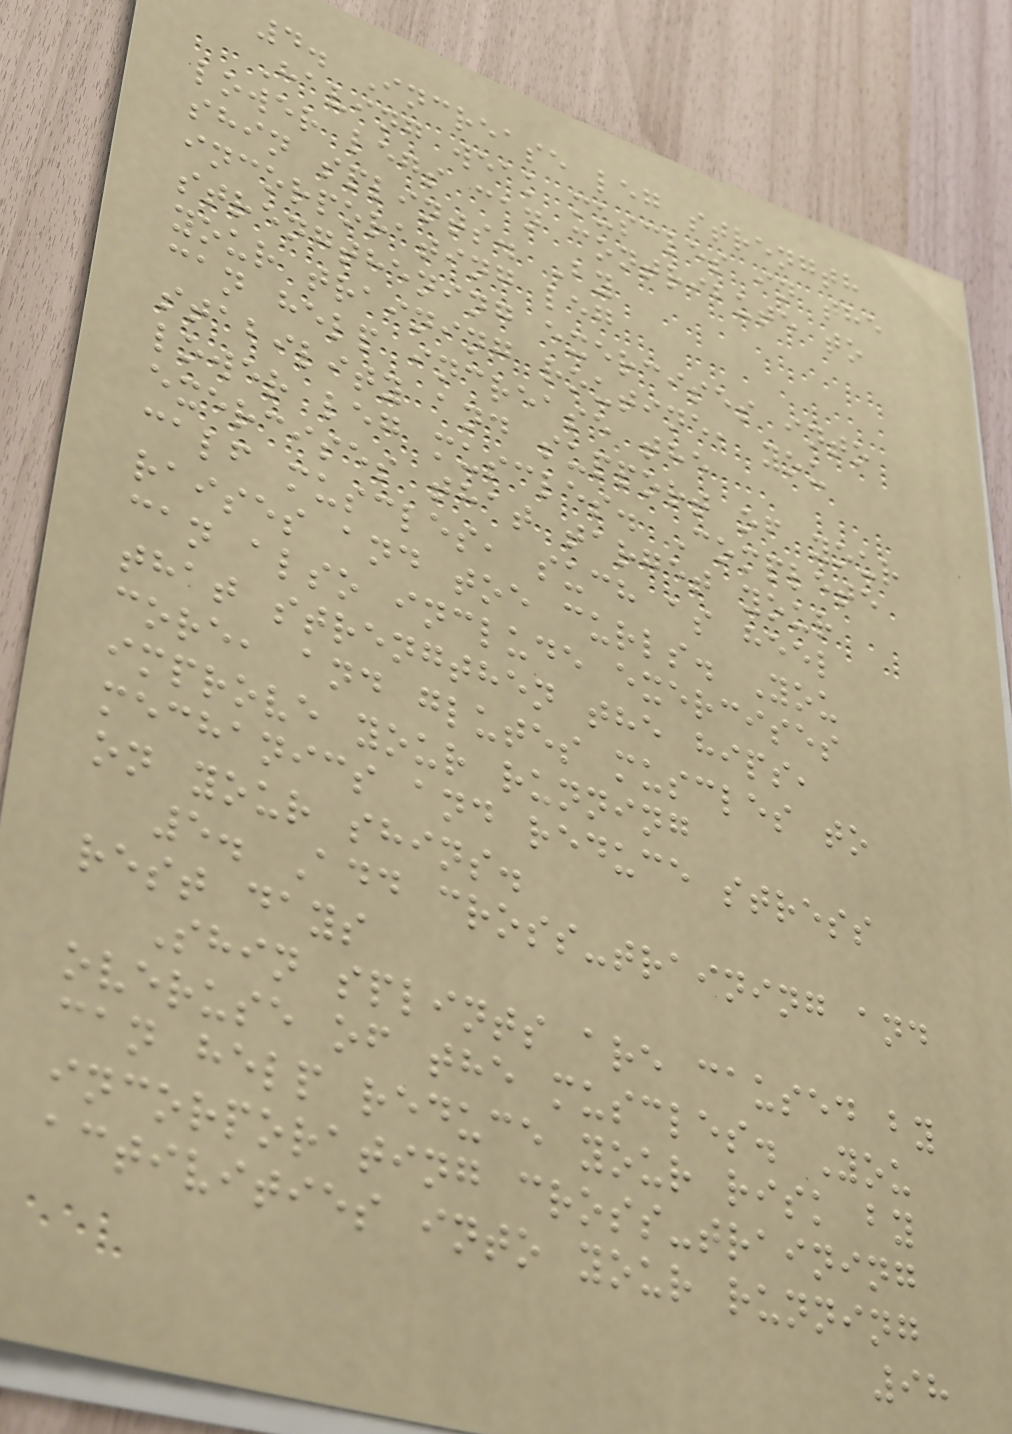4. Increase leg strength
Having weak muscles in the
lower legs can contribute to
shin splints. By
incorporating leg
strengthening exercises into
your training routine, you
can help increase the
stability and support of your
lower leg muscles. Complete
exercises that target your
calf muscles, such as heel
raises and toe curls. You
can also include exercises
that strengthen the hips,
core, and glutes muscles to
improve your running
mechanics and reduce stress
on your shins.
5. Add cross-training and
rest days
Shin splints are caused by
overuse of the muscles. You
can help reduce your risk by
incorporating cross-training
activities into your running
98
